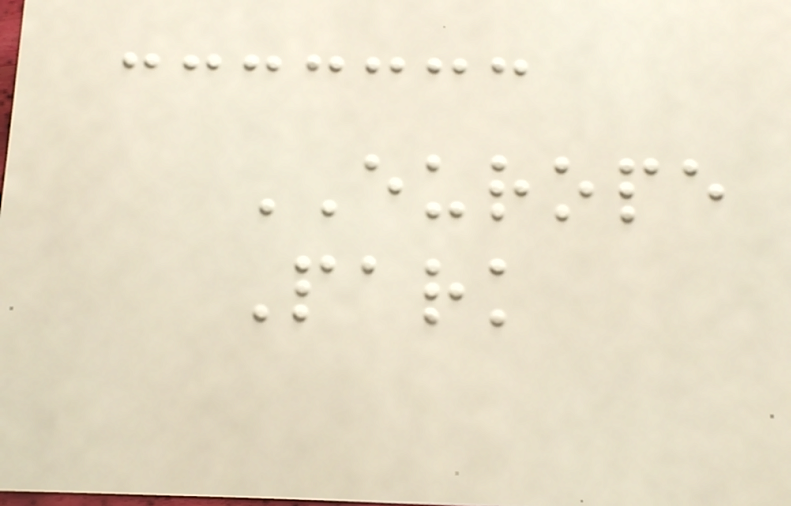EUROPE
Park
